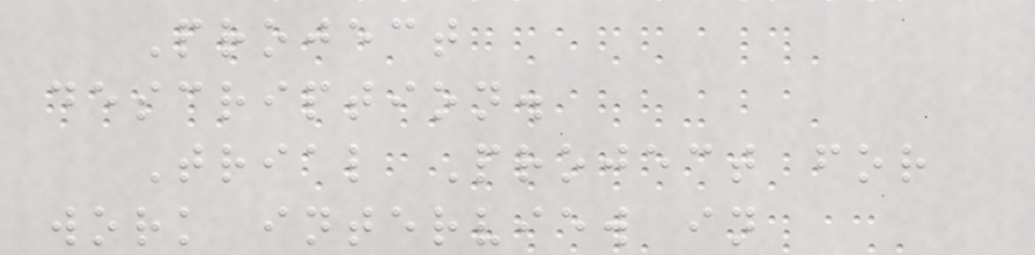Project
description.
Trial Project for
work interview in
